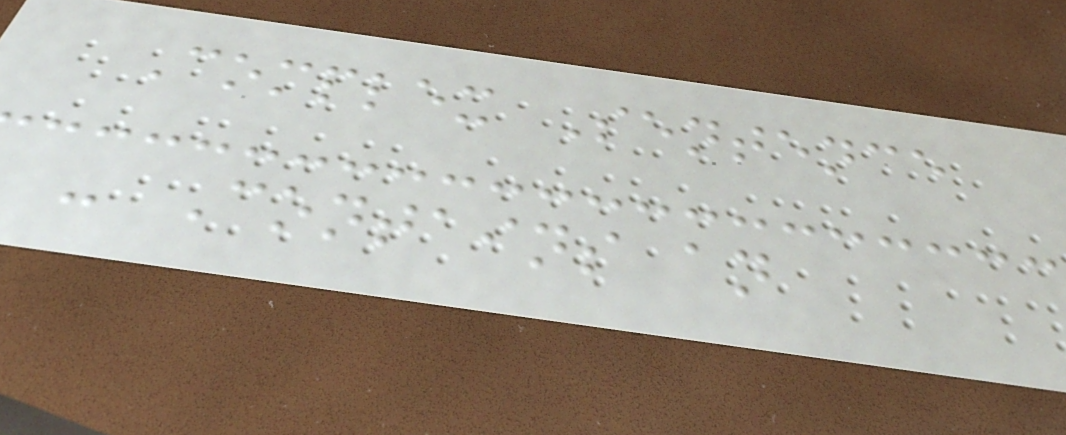Complex Sentence
- Contains an
